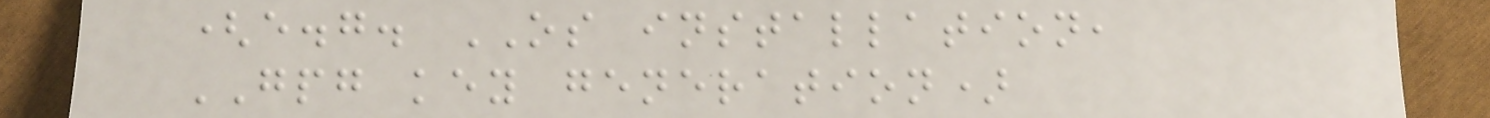(e.g. OS installation,
GPG key generation)
